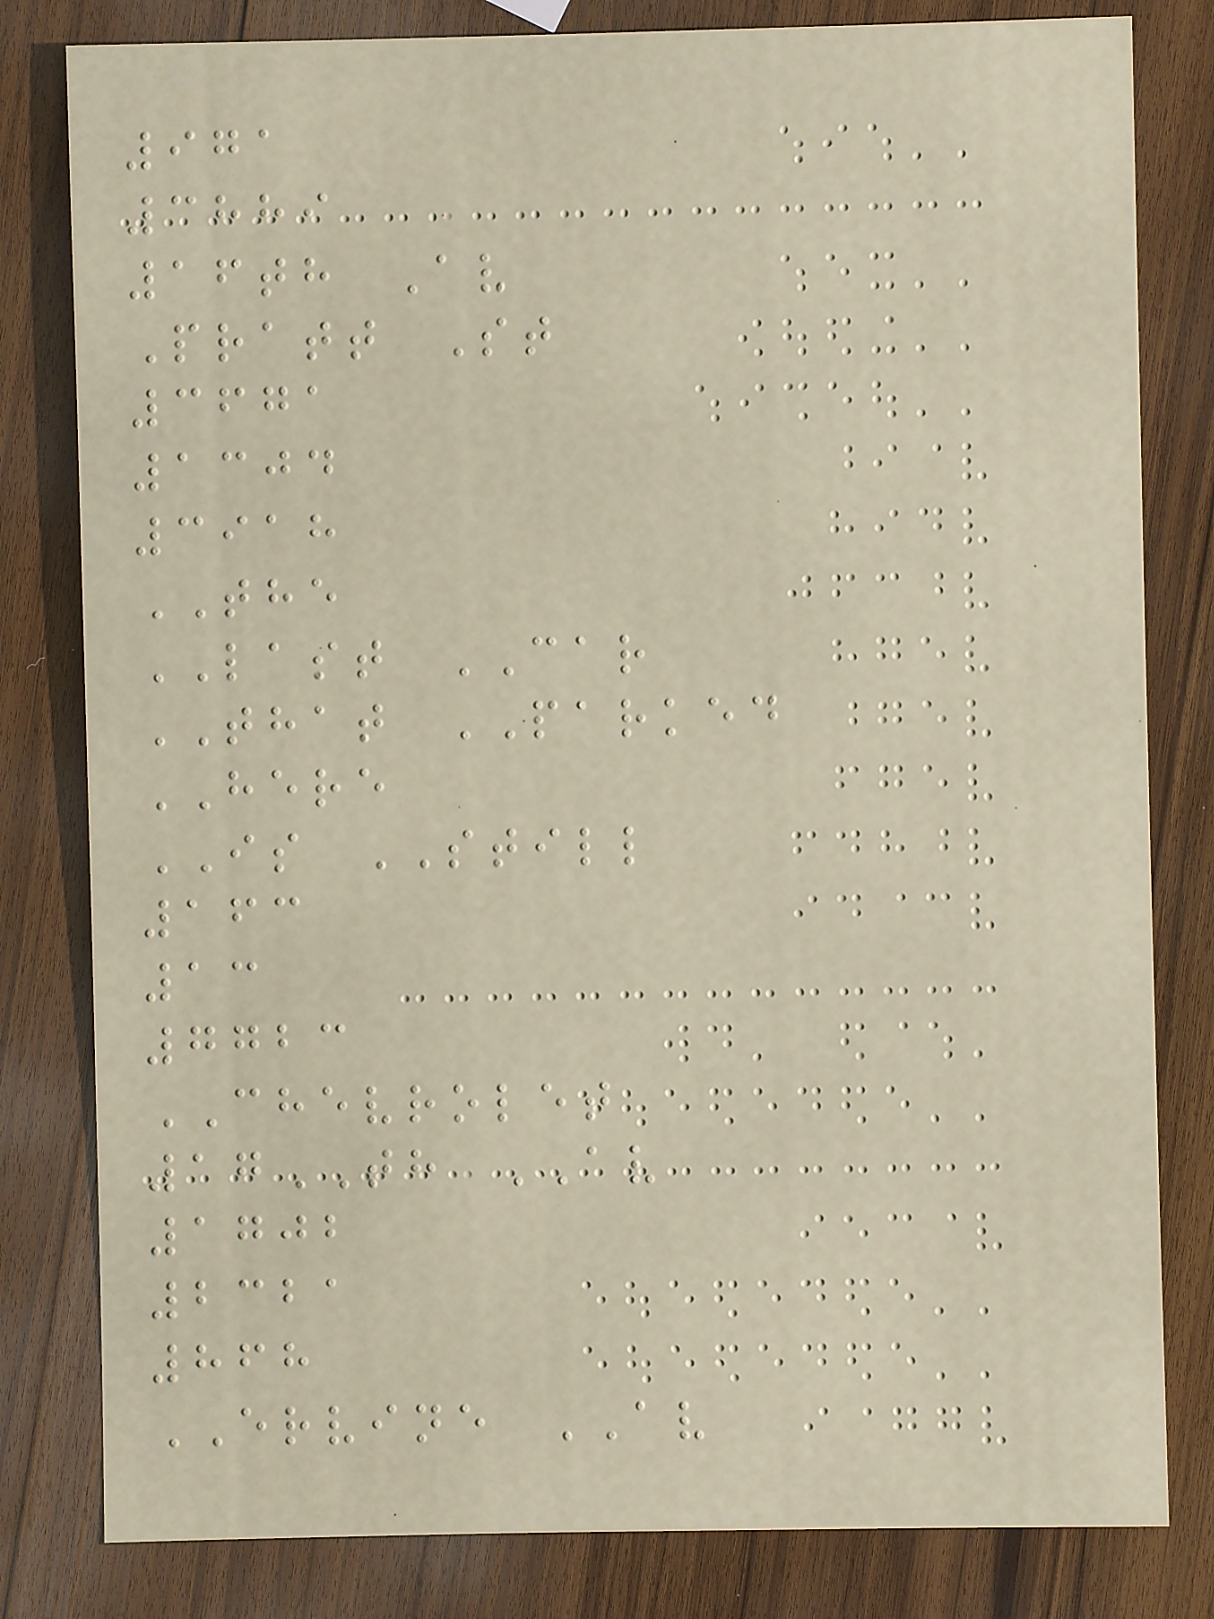971
3889
16th Av
Pratt St
3671
1304
3918
THE
LAST CAR
THAT PARKED
HERE
IS STILL
163
13
7723
CHEVROLET
17TH AV
1702
2321
868
ERVINE AV
